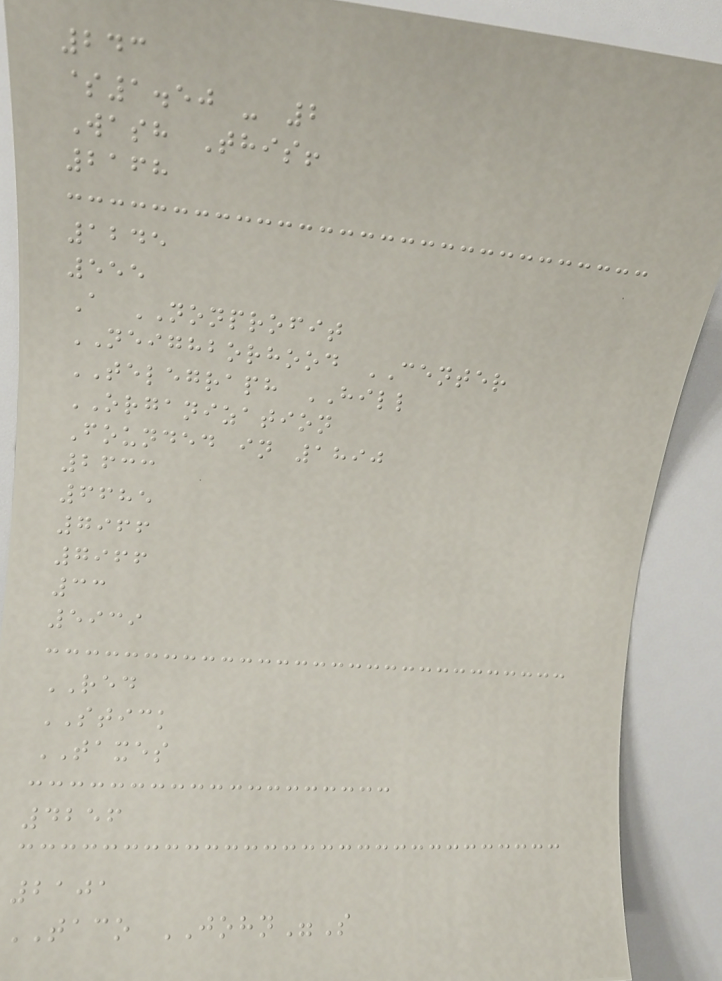243
$1.50 - 2
Wash This!
2168
1245
555
A NONPROFIT
NEIGHBORHOOD CENTER
TELEGRAPH HILL
ORGANIZATION
Founded in 1890
2633
6685
7966
7966
33
5939
RED
STICK
TAXES
4256
2101
TACO JOHN"S
